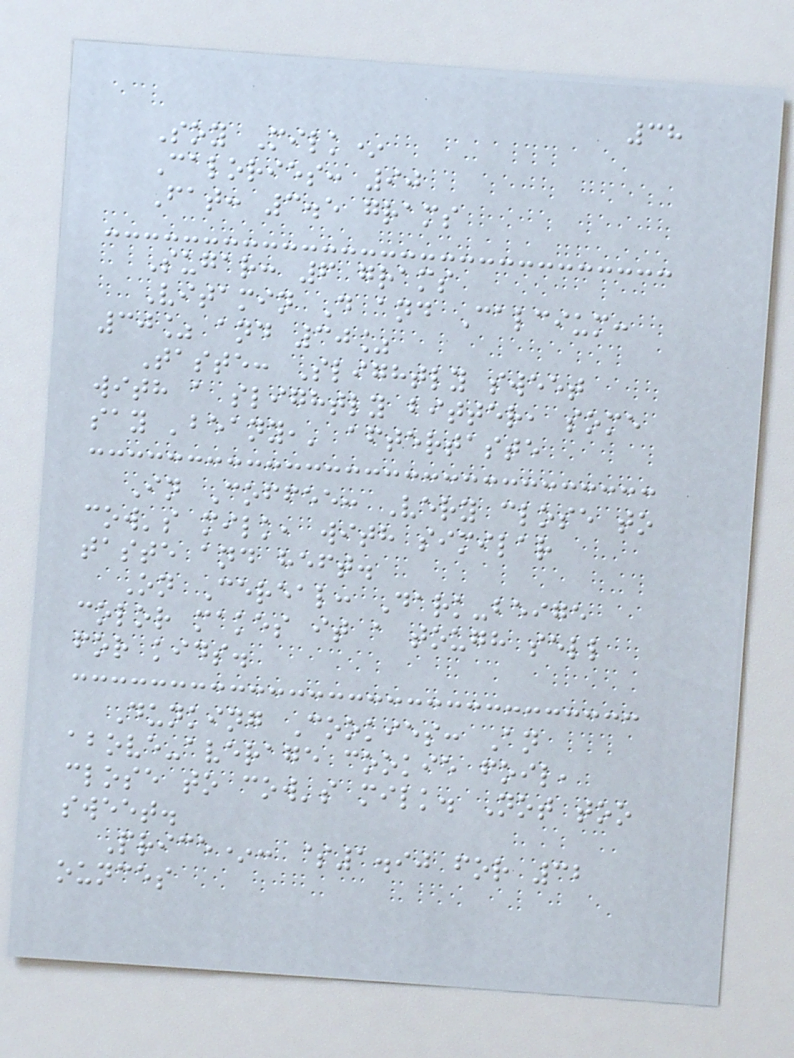38
Soy Milk*
Calories: 90
Fat: 3.5 grams
Sugar: 6 grams
Vitamin D and Calcium:
30% and 30%
Taste: Slightly sweet
with a slightly bitter, some
say 'beany,' aftertaste
In Coffee: Very close to
cow's milk, with similar
taste and heft.
On Cereal: Dark-beige
color makes it a tough sell
for kids.
Dunking Cookies: An
above-average cookie foil,
close to cow's milk. Not too
sweet.
Price*: $1.90 for 32
ounces
